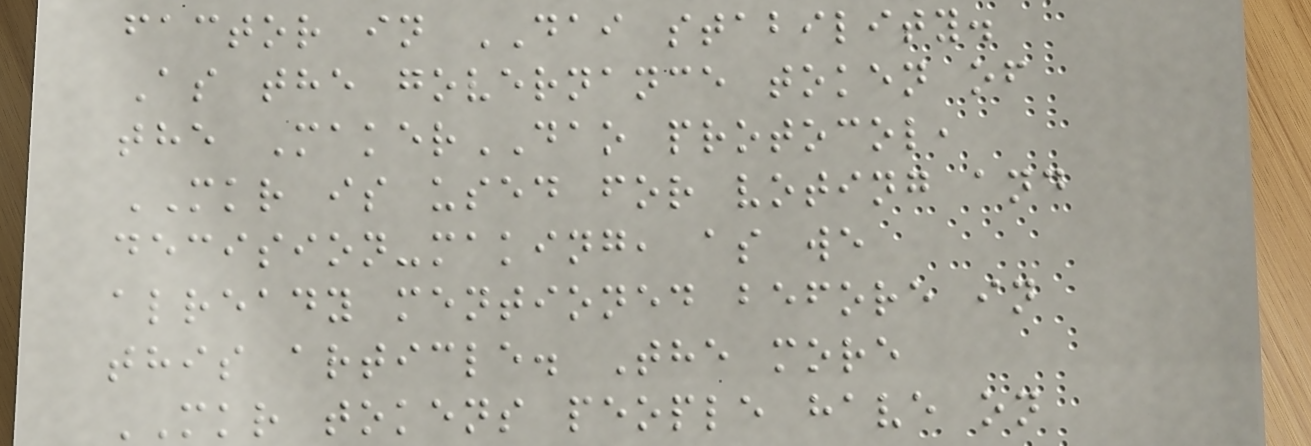factor in DAI stability.
As the governance token of
the MakerDAO protocol,
MKR is used for voting and
decision-making, as we
already mentioned before in
this article. The more
MKR tokens people have on
